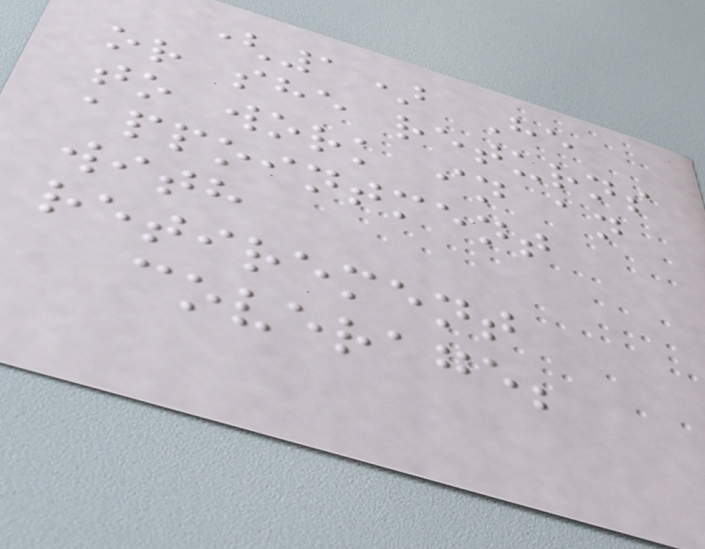(1) He
or she returns
to work in an
appointment
with
retirement
coverage;
